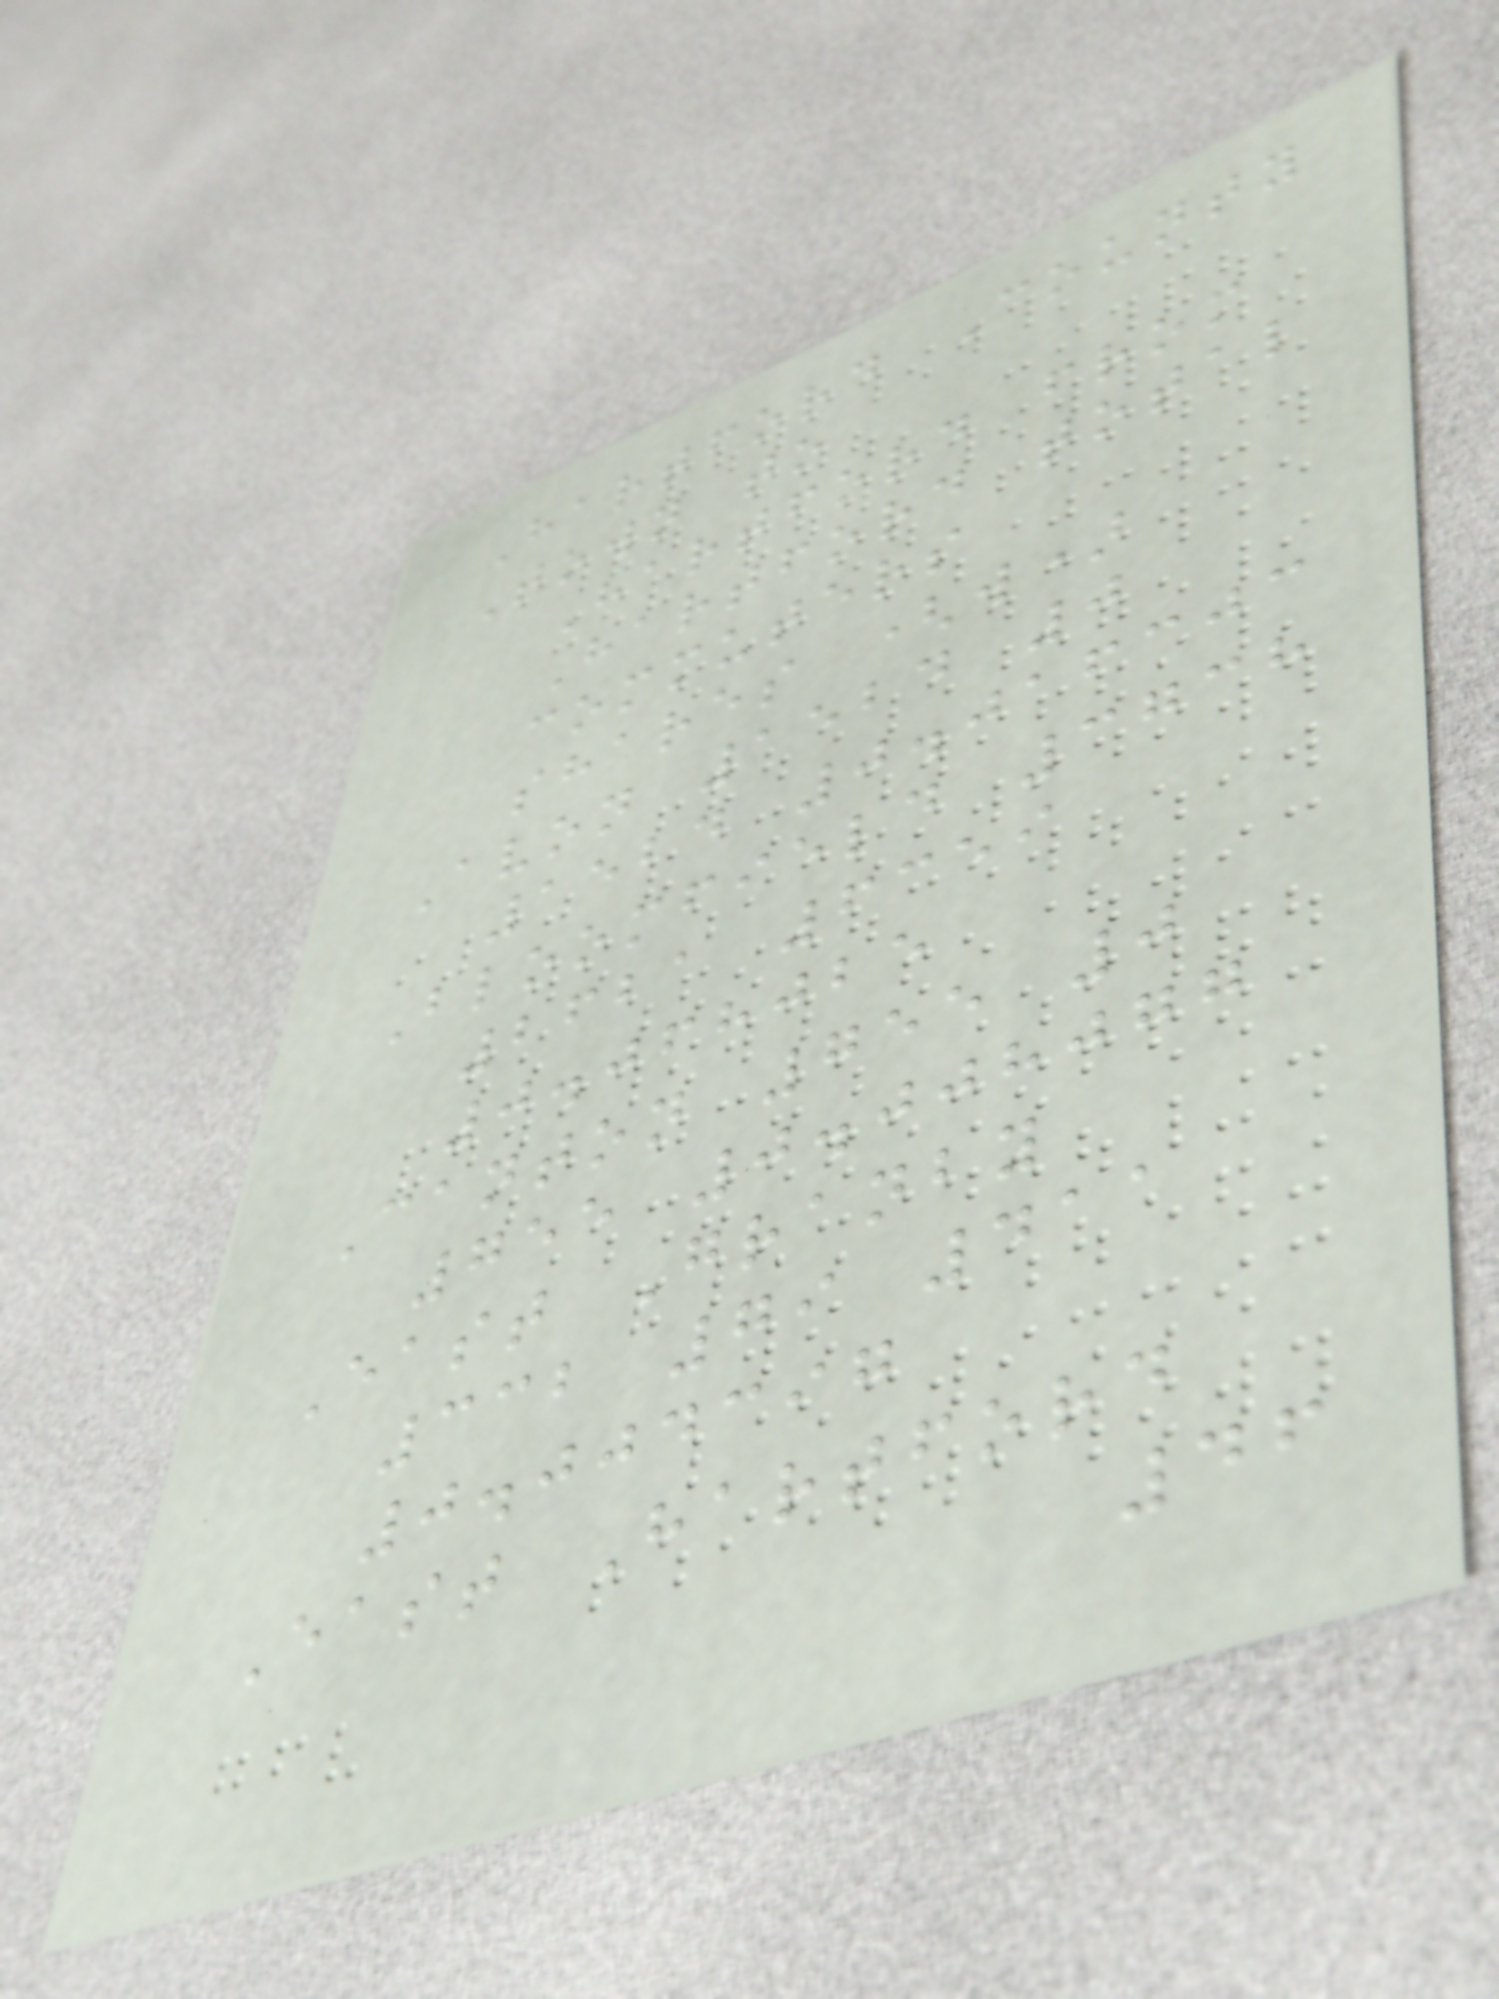Hartford County
Town to
Hartford from
Hartford total
commuters
shares (w)
Avon 1524 0
1524 0.016303
Bloomfield 3738
2621 6359
0.068025
Canton 755 0
755 0.008077
East Granby
332 79 411
0.004397
East Hartford
46
